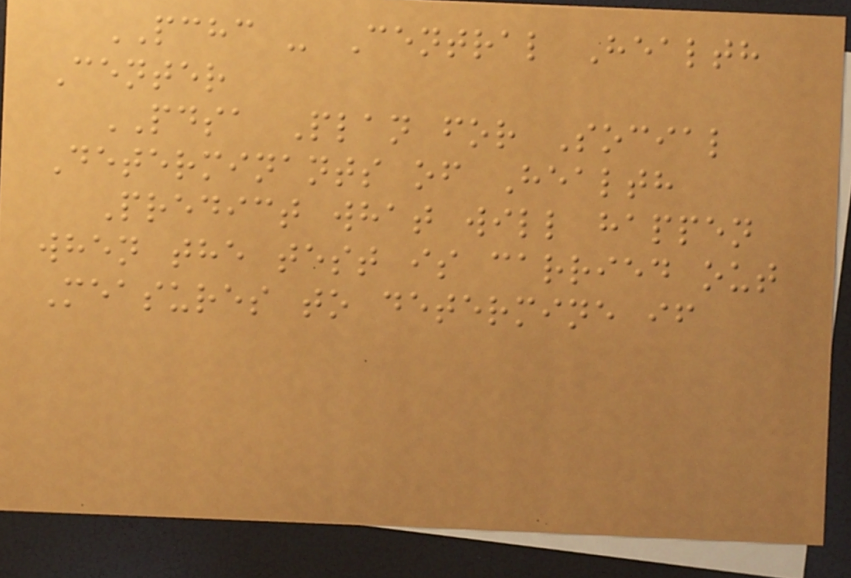PCHC - Central Health
Center
PDSA Plan for Social
Determinants of Health
Predict what will happen
when the test is carried out
Measures to determine if
